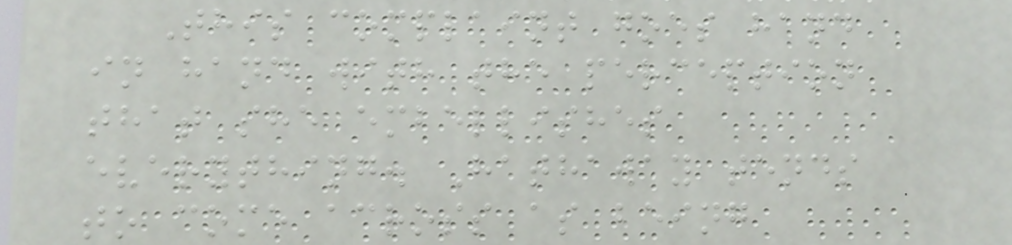This complaint goes hand
in hand with the perception
that she embellishes
everything. Hathaway tends
to come across as being
